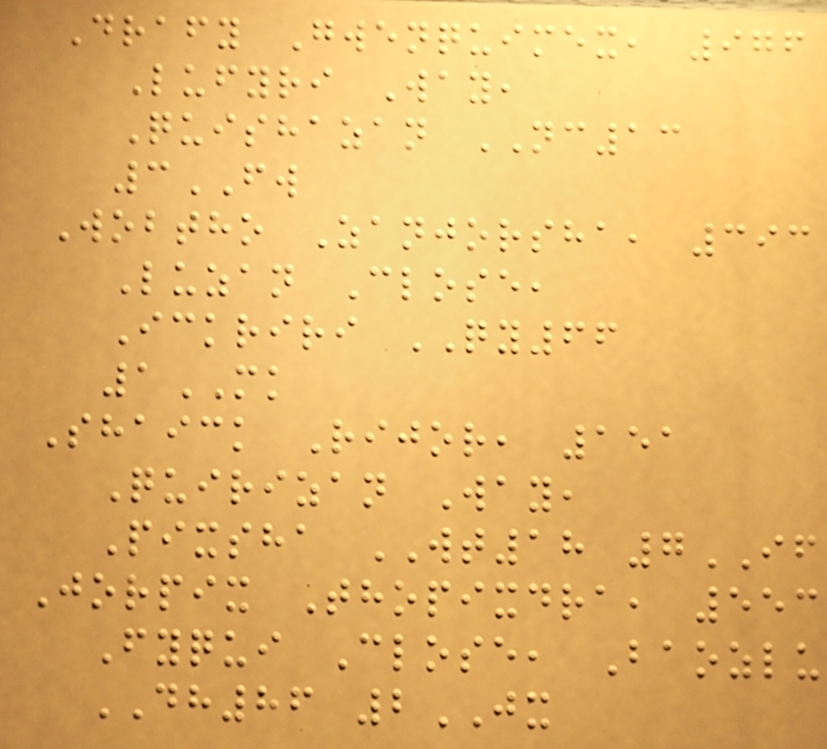Drafy Gwenquimex, 976
Lufyri Way,
Quishazan NC13
3FW
Wobtho Zanjorsha, 393
Luzan Close,
Ickriri QY66
1MK
Shaick Rijor, 151
Quirizan Way,
Pixsha WT18 7IF
Jorpix Thopixdra, 553
Fyqui Close, Baozlu
DH86 2JX
